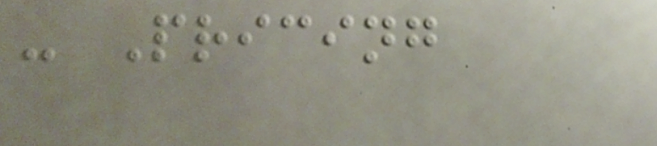- Pricing
